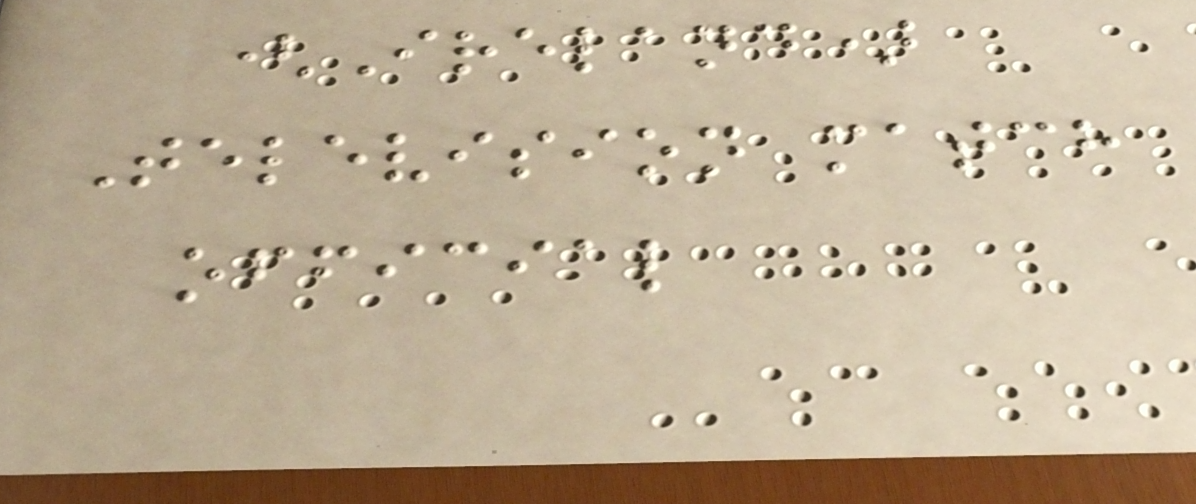(Ireland)
Television match
official
